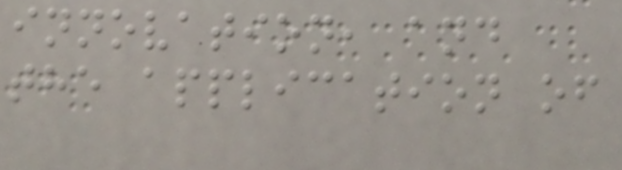innovation, and
the application of
